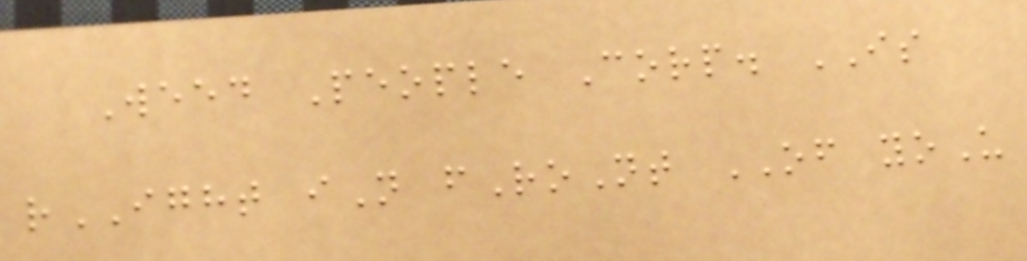Weed People Corp. IS
rIGHT iN fRoNt OF yoU
